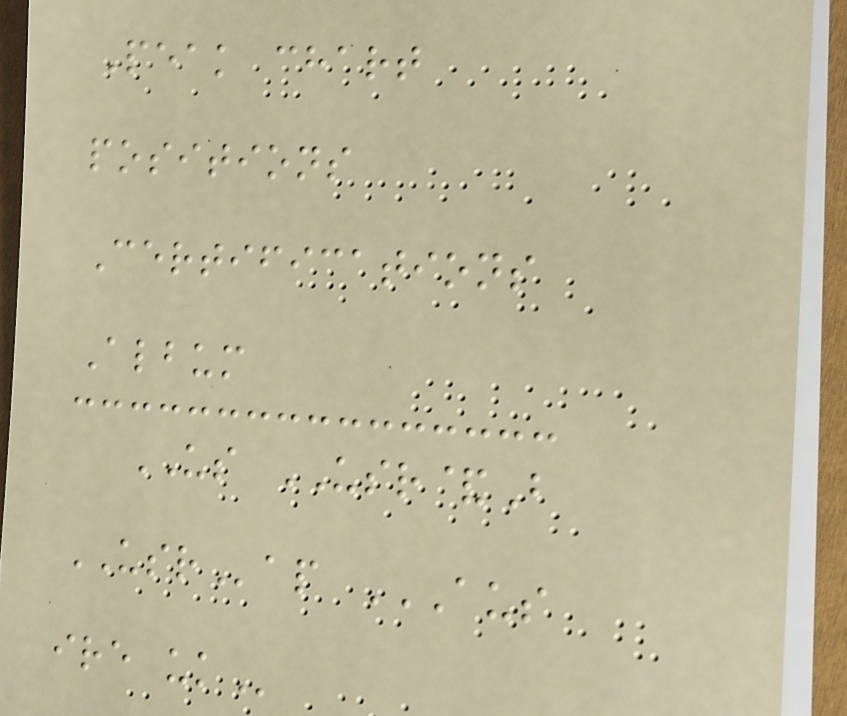Peak chart
positions
Certifications
Album
US USR&B
USRap AUS
IRE UK
